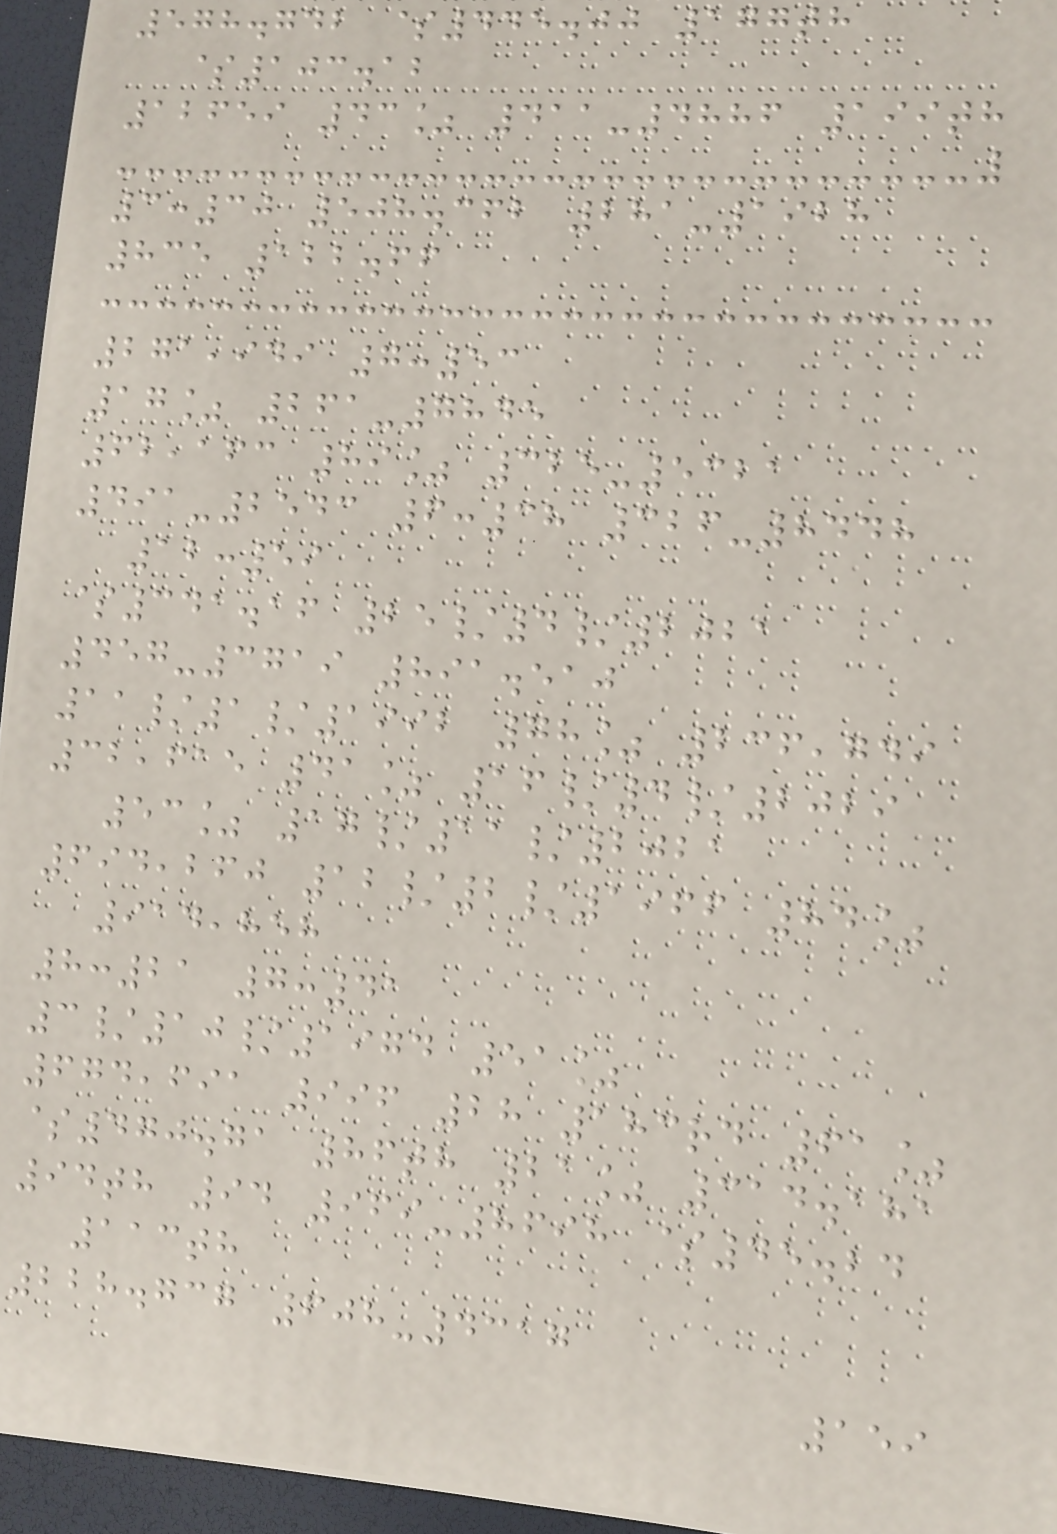578.742 $445.00 177th
$103.12
12659 43% 411-4886 199th
3:30 508.362 281-1928
835 122.66
271,949 7:53
17% 261-7845
62,163 89% 325-5321
491-2543 6:38 326-8448
12:59
$341.16 25/4/2021
457-3719 891.510
11/1/1992 78% 236,749
32,615 41% 16/4/2029
53% 17/11/2021
694,260 12/2/1966 84%
914,858
8:21 7:41
3/10/1974 51%
674,691 996 28 183rd 61%
$470.71 86th 21% 314.181
94th 94 969-8698 $45.24
113th
228.737 608-4317
159
